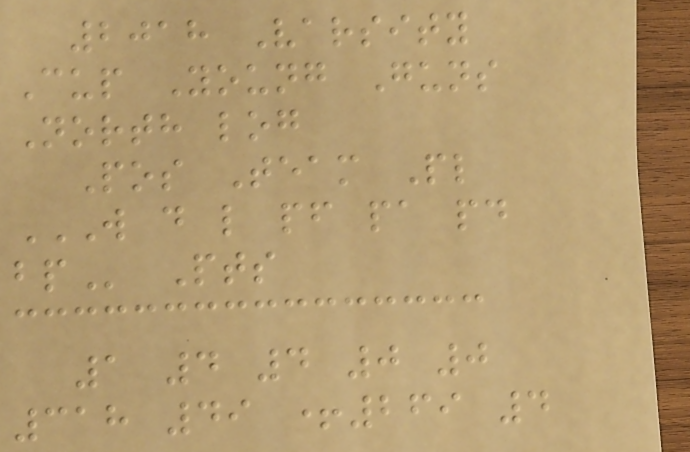2018 Varsity
Cup Young Guns
North log
Pos Team Pl
W D L PF PA PD
BP Pts
1 4 4 0 0
318 49 +269 4
